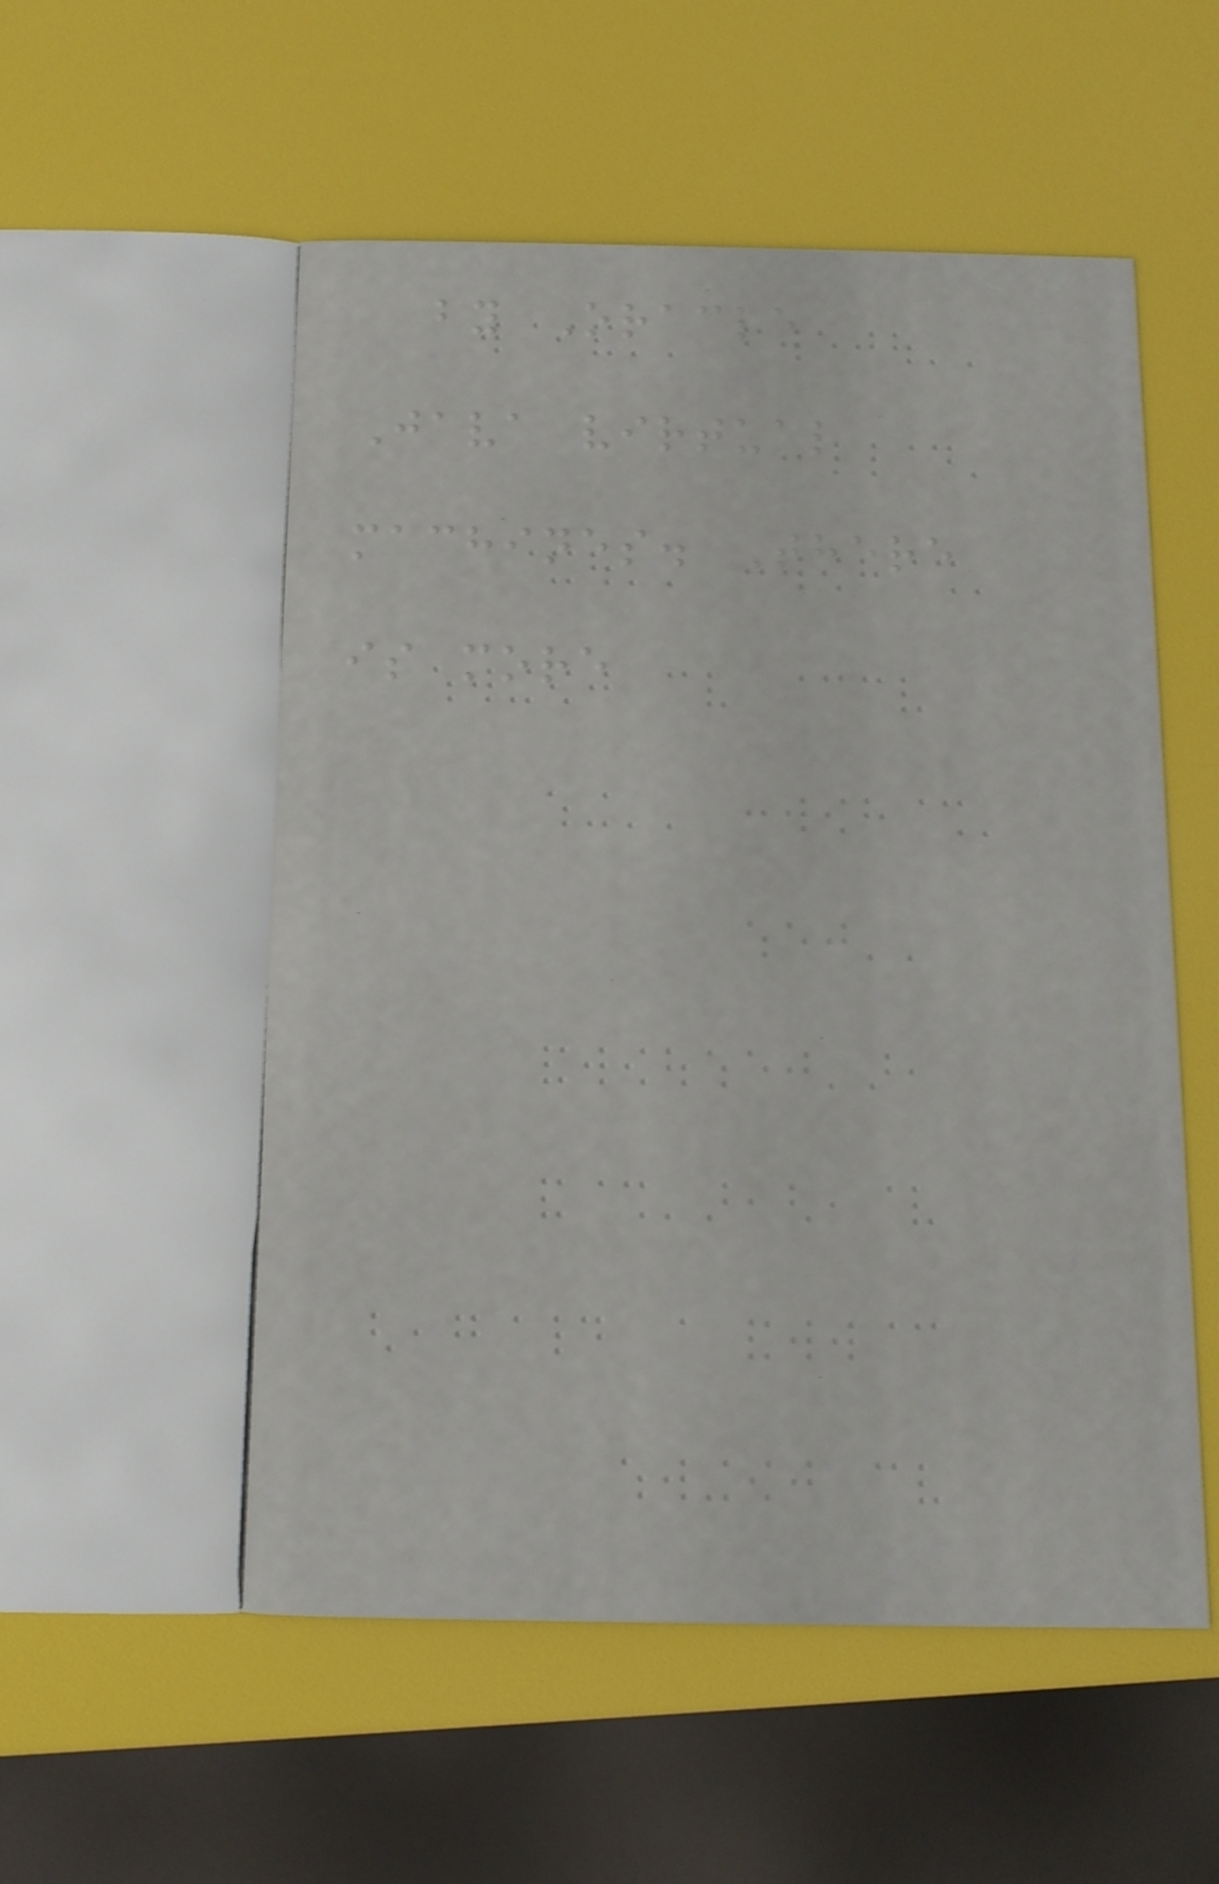by Oracle
Java virtual
machines. There
is more
